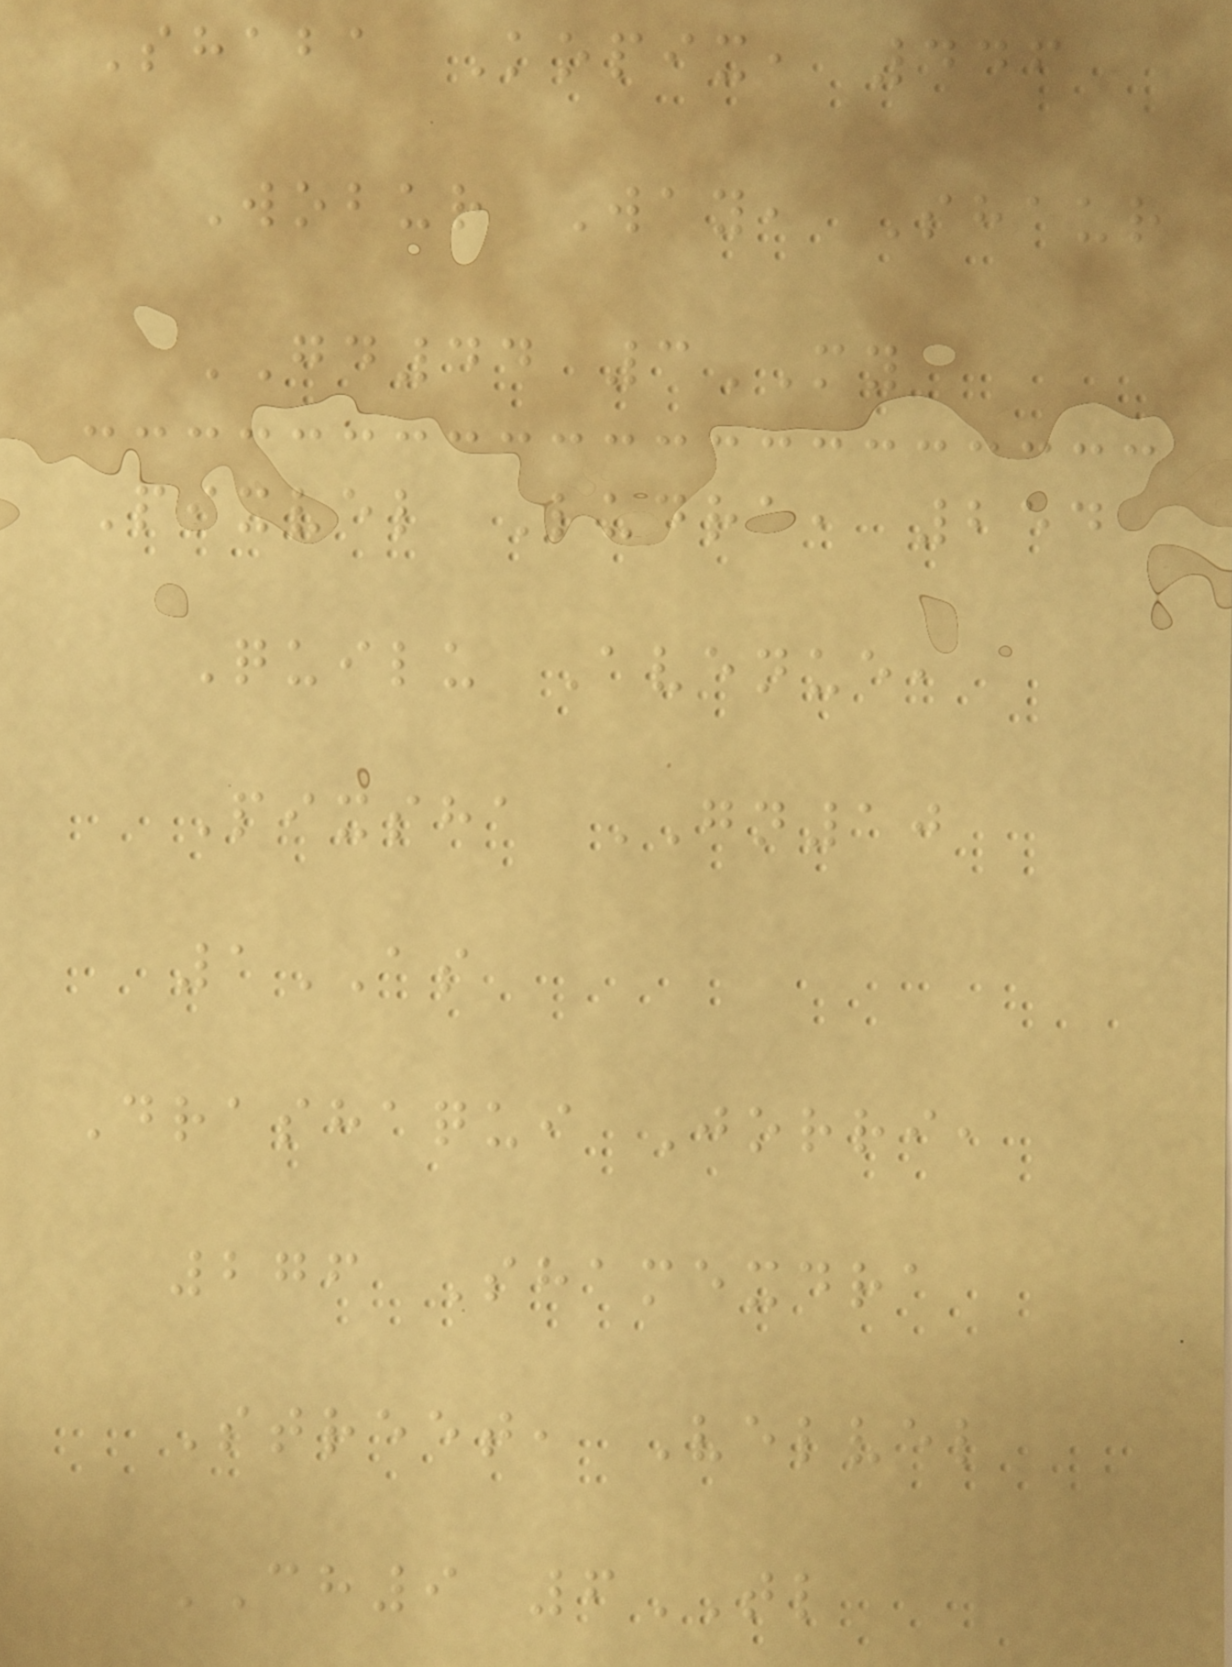Shaba Kopix, 446
Wobur Way, Shaur
GD44 3MY
Pixvel Ludra, 254
Quilu Avenue,
Pixsha GN10
1AS
Drashaqui Jorri,
276 Shamexdra
Street, Velvel
CH9 6TL
